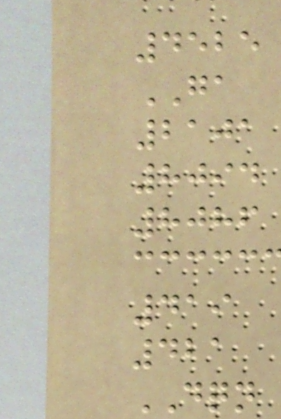4525
GA
2101
8094
8086
419
421
DQN
